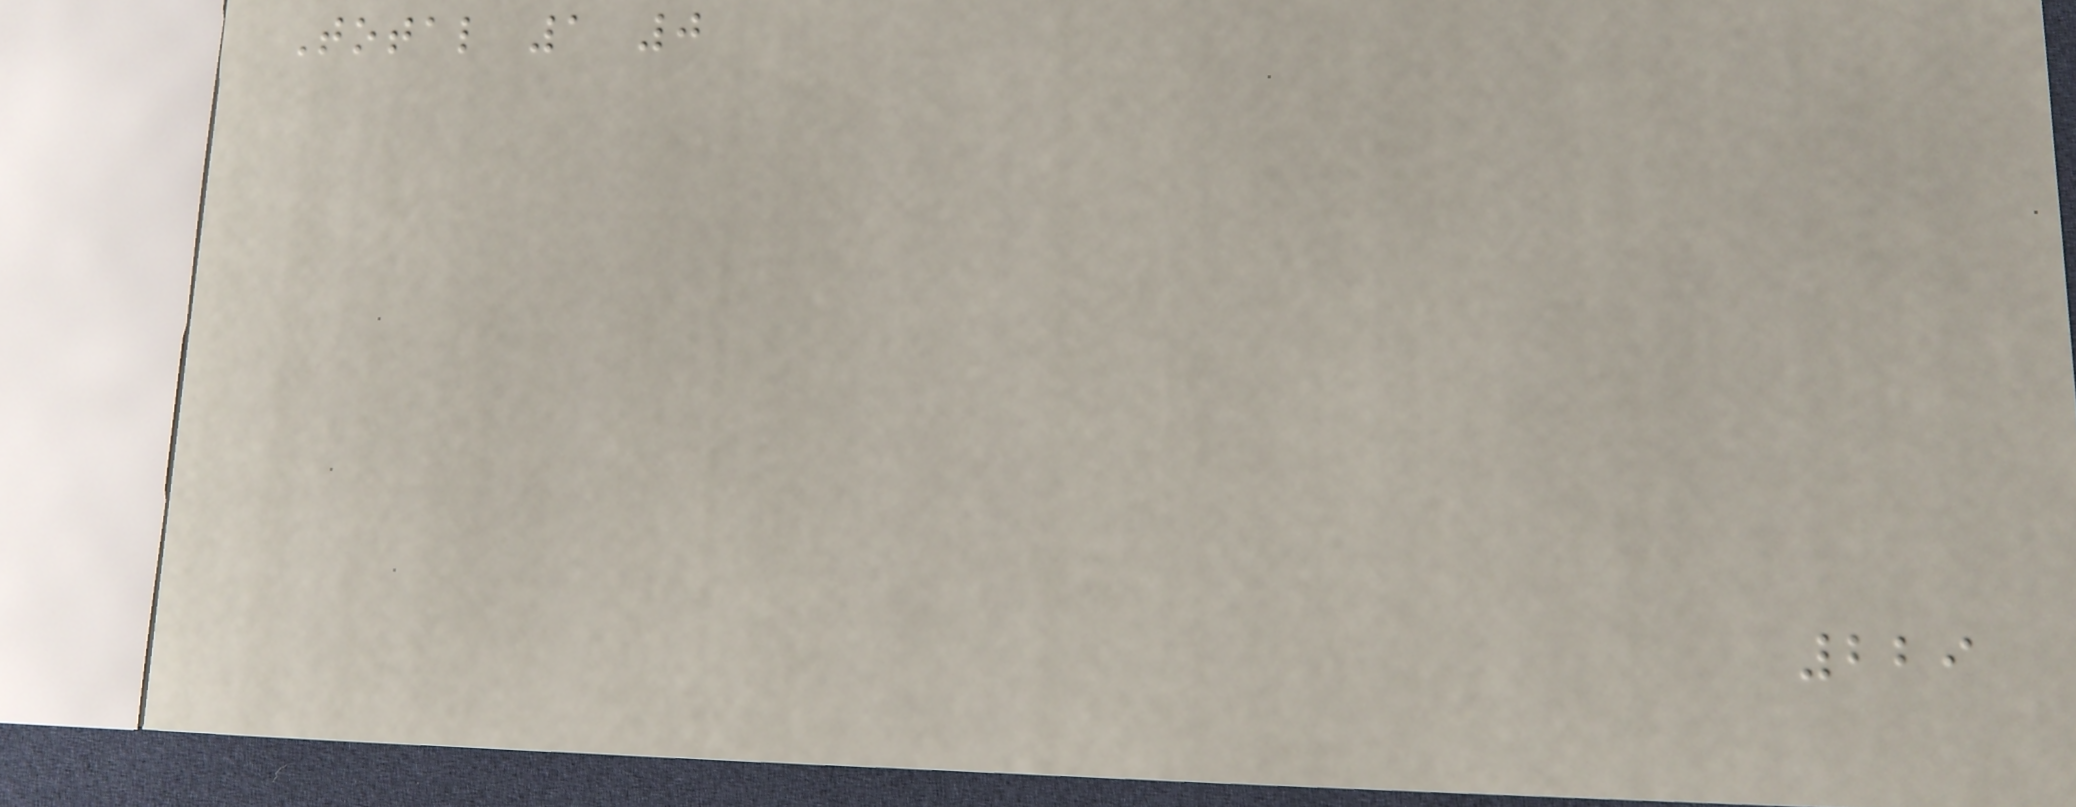Total 1 0
229
